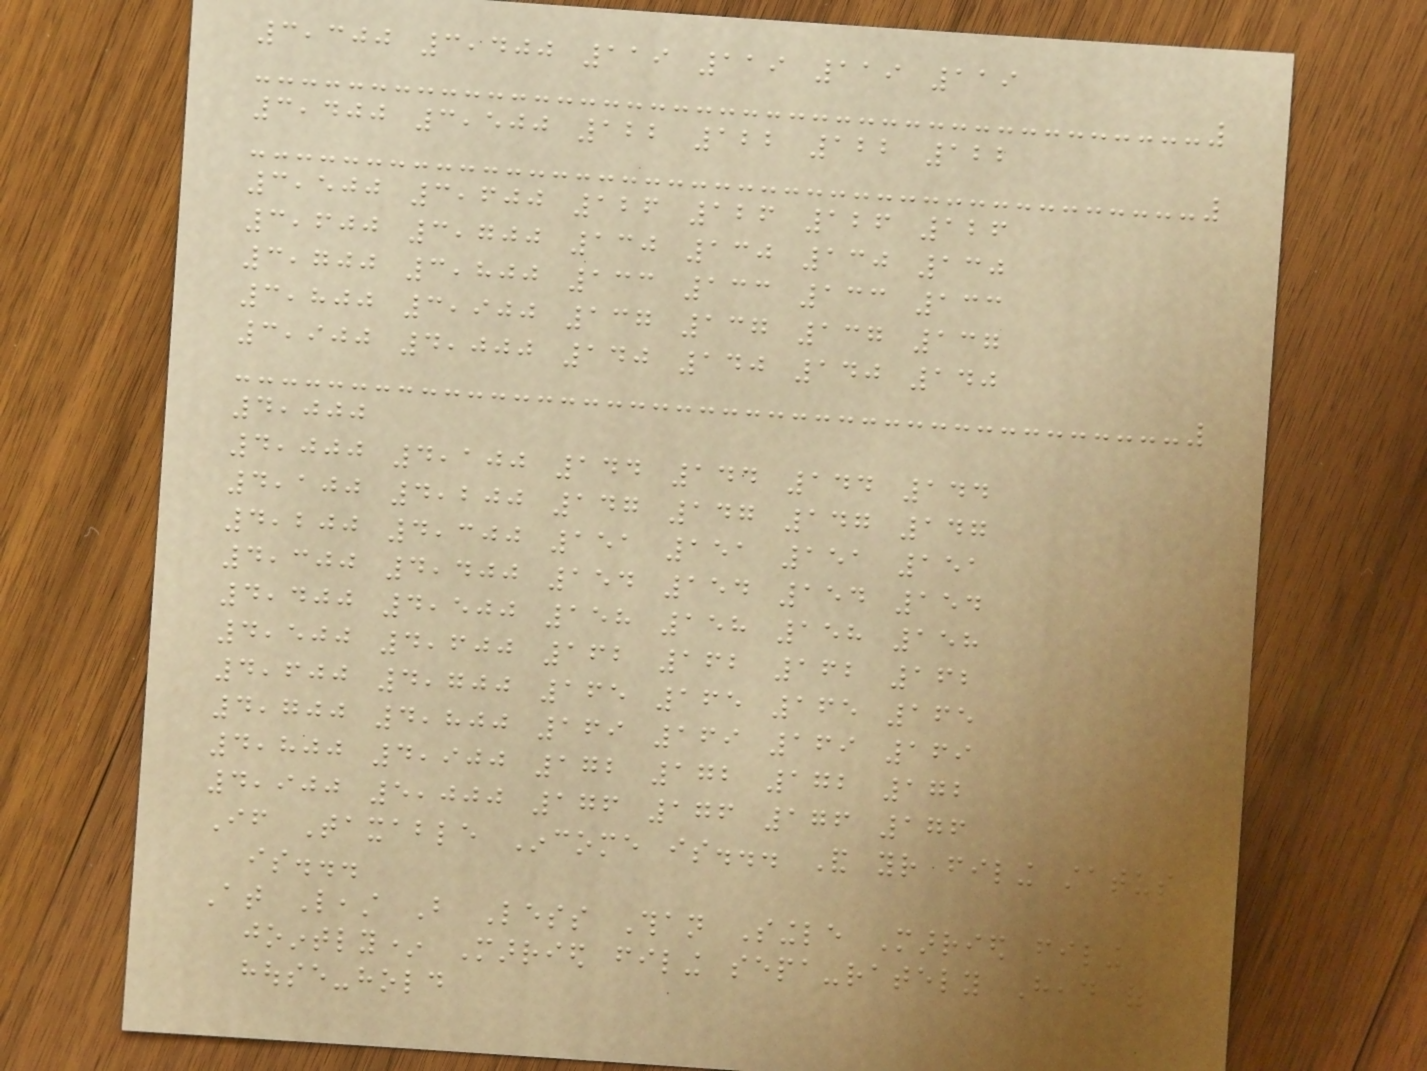3,300 3,400 119 119 119 119
3,400 3,500 122 122 122 122
3,500 3,600 126 126 126 126
3,600 3,700 130 130 130 130
3,700 3,800 133 133 133 133
3,800 3,900 137 137 137 137
3,900 4,000 140 140 140 140
4,000
4,000 4,100 144 144 144 144
4,100 4,200 147 147 147 147
4,200 4,300 151 151 151 151
4,300 4,400 154 154 154 154
4,400 4,500 158 158 158 158
4,500 4,600 162 162 162 162
4,600 4,700 165 165 165 165
4,700 4,800 169 169 169 169
4,800 4,900 172 172 172 172
4,900 5,000 176 176 176 176
If Taxable Income is... And your filing status
is...
At Least But Less Than Single Married filing
jointly* Married filing sepa-rately Head of
house-hold
